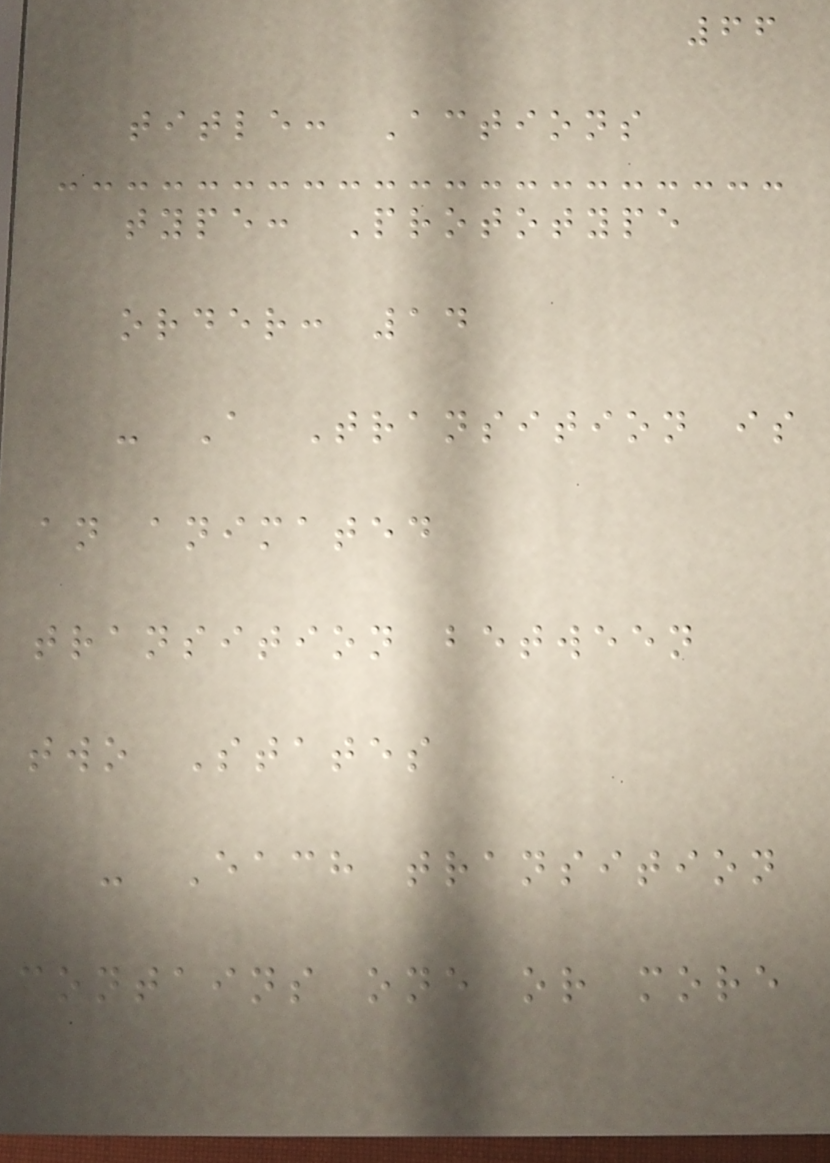66
title: Actions
type: Prototype
order: 14
- A Transition is
an animated
transition between
two States
- Each transition
contains one or more
